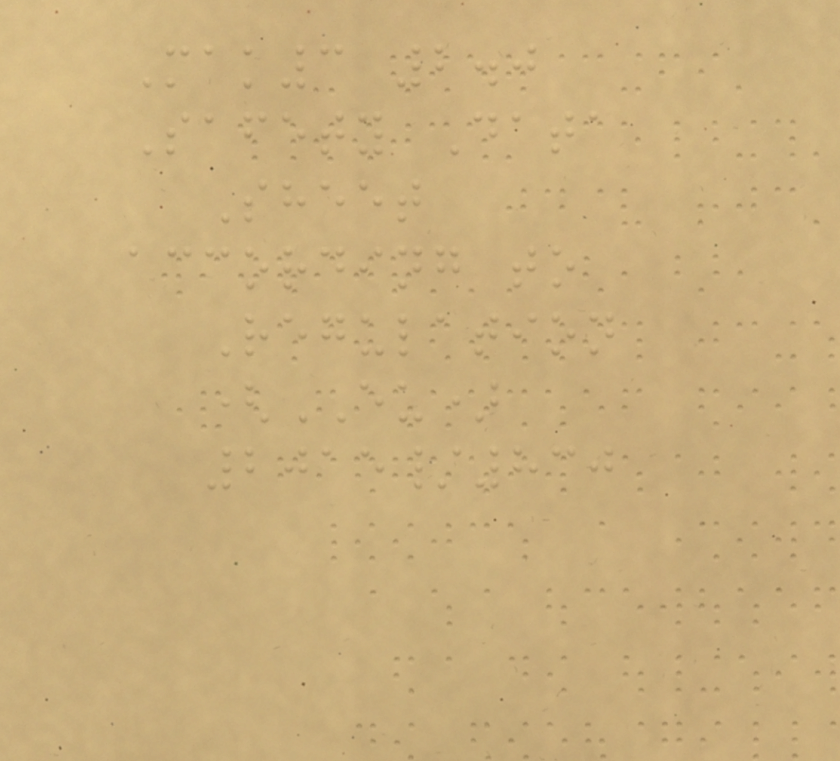Mak3 2.0
Safety Data
Sheet
according to
Regulation
(EU)
2015/830
